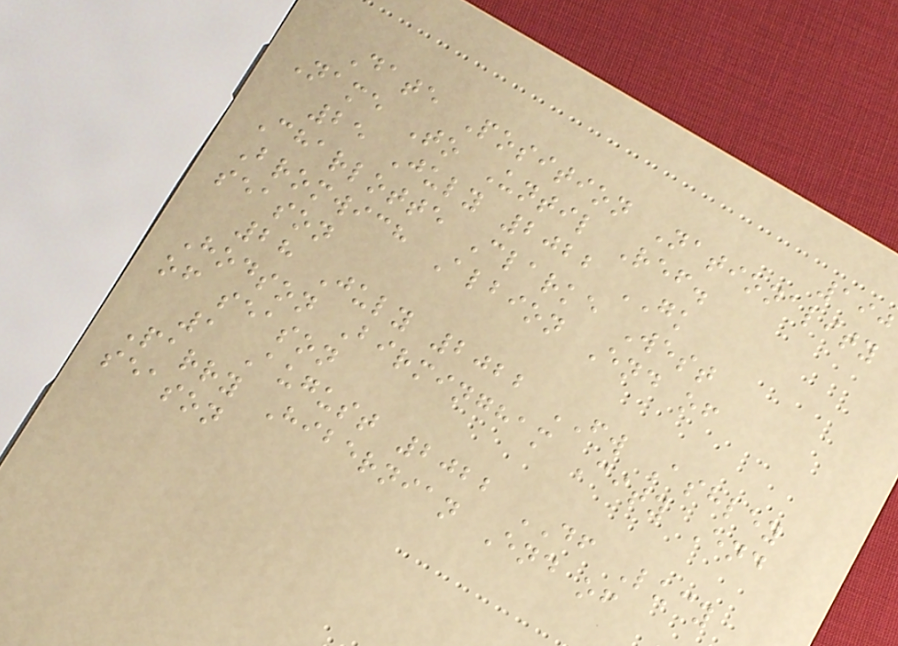190
Date Position Nationality
Name To Until Ref.
25 July 2022 GK
Charlotte Clarke West
Bromwich Albion End of
season
28 July 2022 FW Ashley
Hodson Birmingham City End
of season
1 August 2022 DF Lucy
Parry Hibernian End of
season
